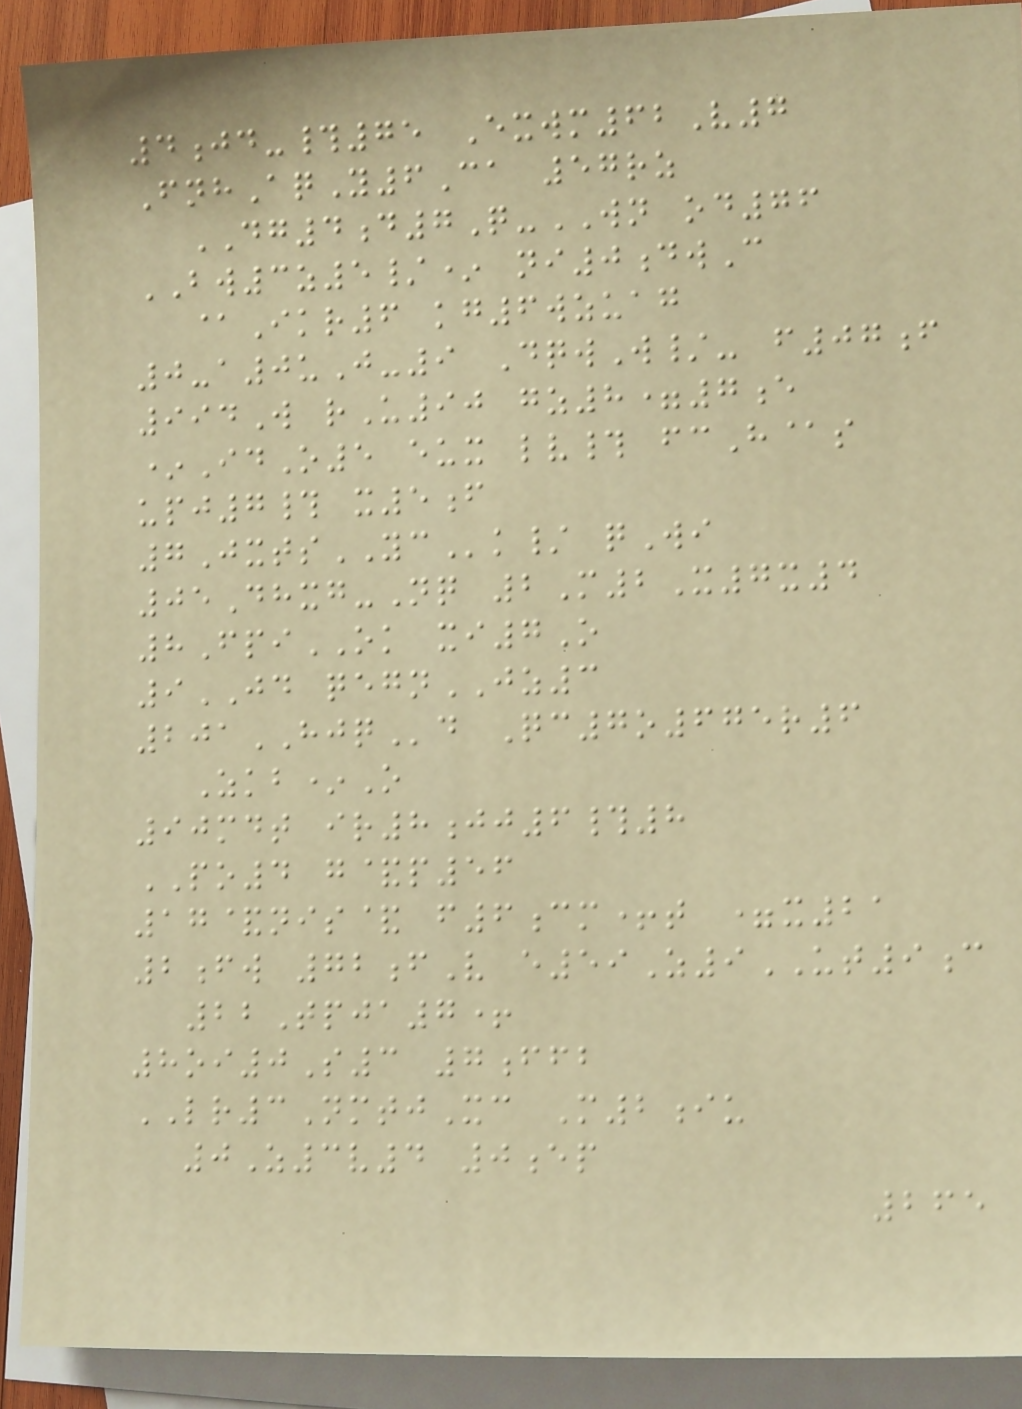4jd-#75 Exwm62V7
FnhAqY6Ca 57rz
DG4d7Q-WN od76
BW3z5/* ni0dwC
@Ikr6 kg6wzuag
0-a0uJ-9 DqwW/- f07f
994W rU90 gz8=7e
*IdO5 eux lv# fcH@s
upj7# x5f
7JxtsYCk/ qWi
05Dhxg-Nq 2M2X7x4
8FpiOK xi7O
9JD qegnJZ3
201HJQd Qc7o675r6
Zkb*O
90mdt ir8jj6#8
PO4 g&p56
17&nis& f6cm+t =x21
2fw 72fV e59Z9UT9c
22Tpja7+
8oi0S3 7ffb
LR3NmtjXc M2iu
0Z3v4 0ep
265
